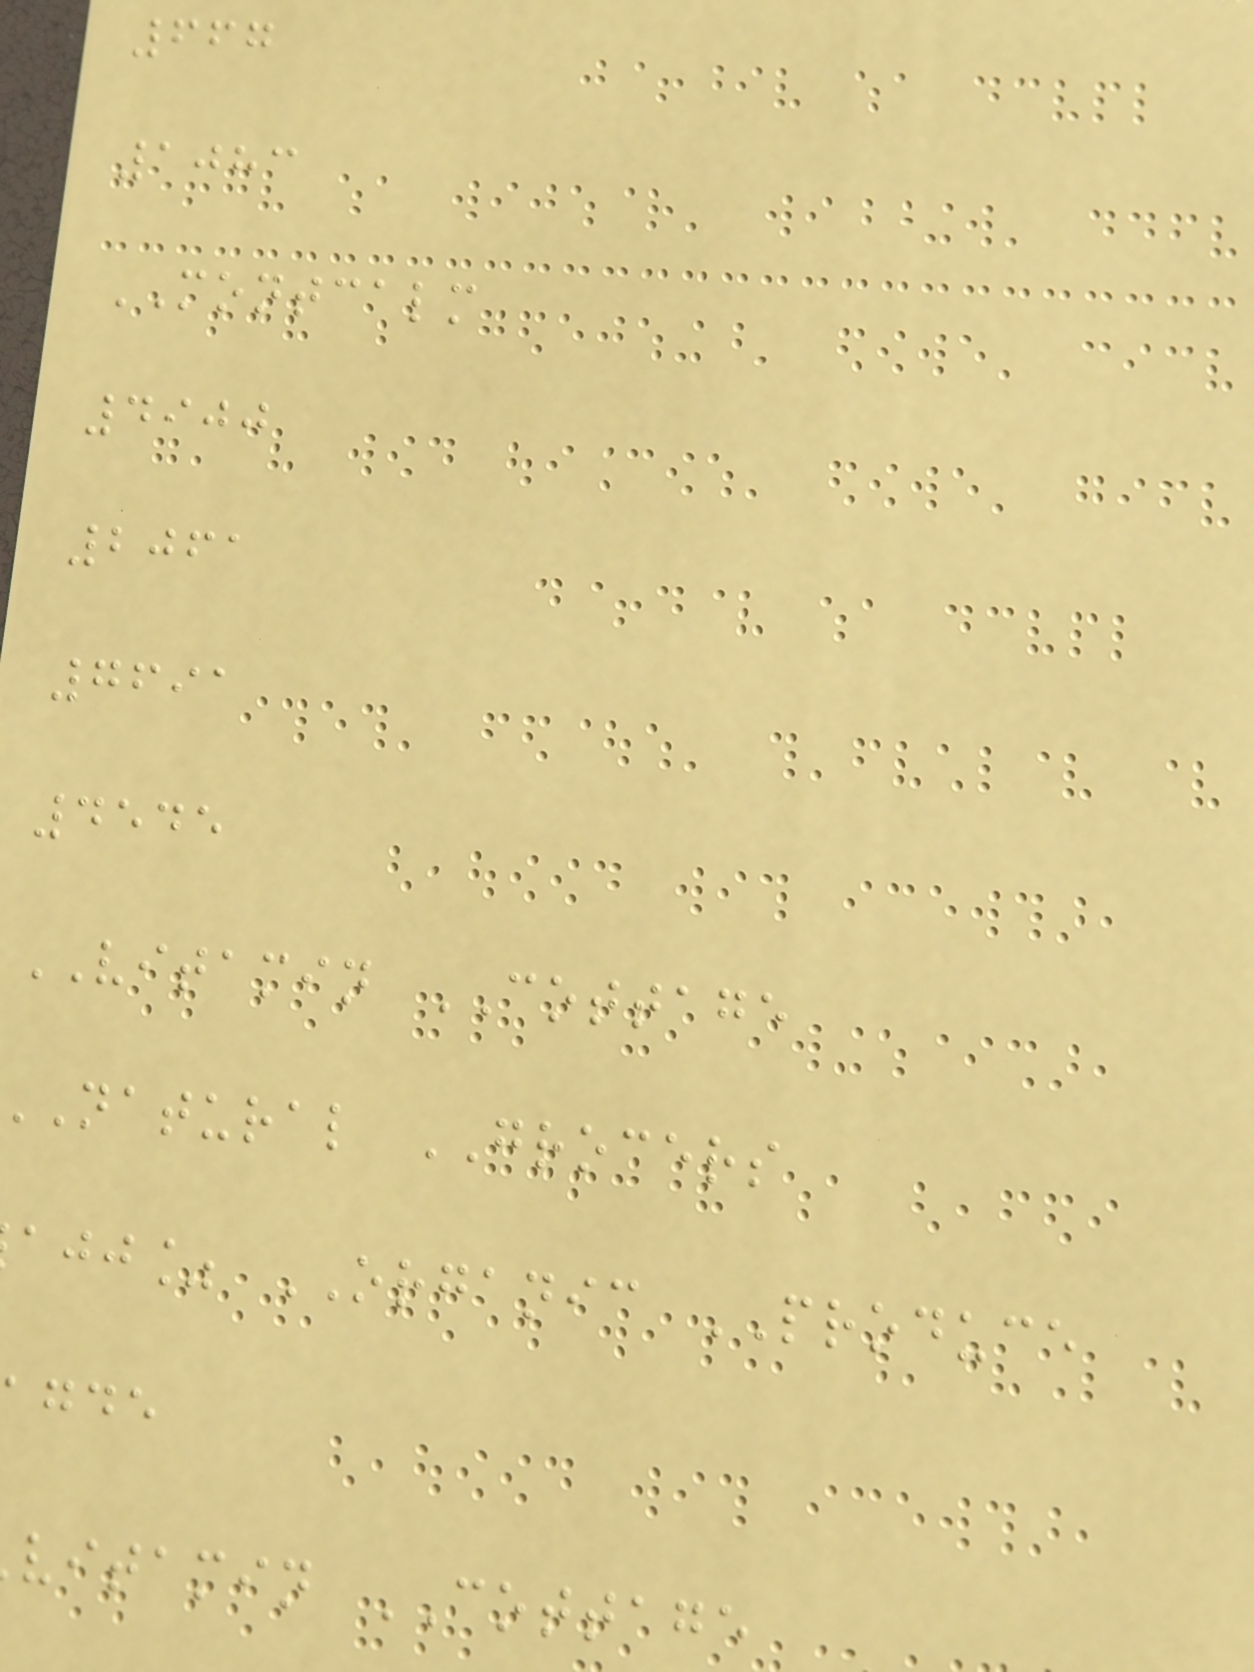667
1083
MONTCALM
4900
2061
7691
4545
VITAMIN COTTAGE
natural GROCERS
ajj% ORGANIC PRODUCE
vitamin COTTAGE
